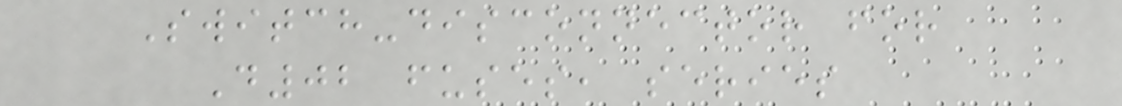Switch-disconnector for
D02 fuses, series
